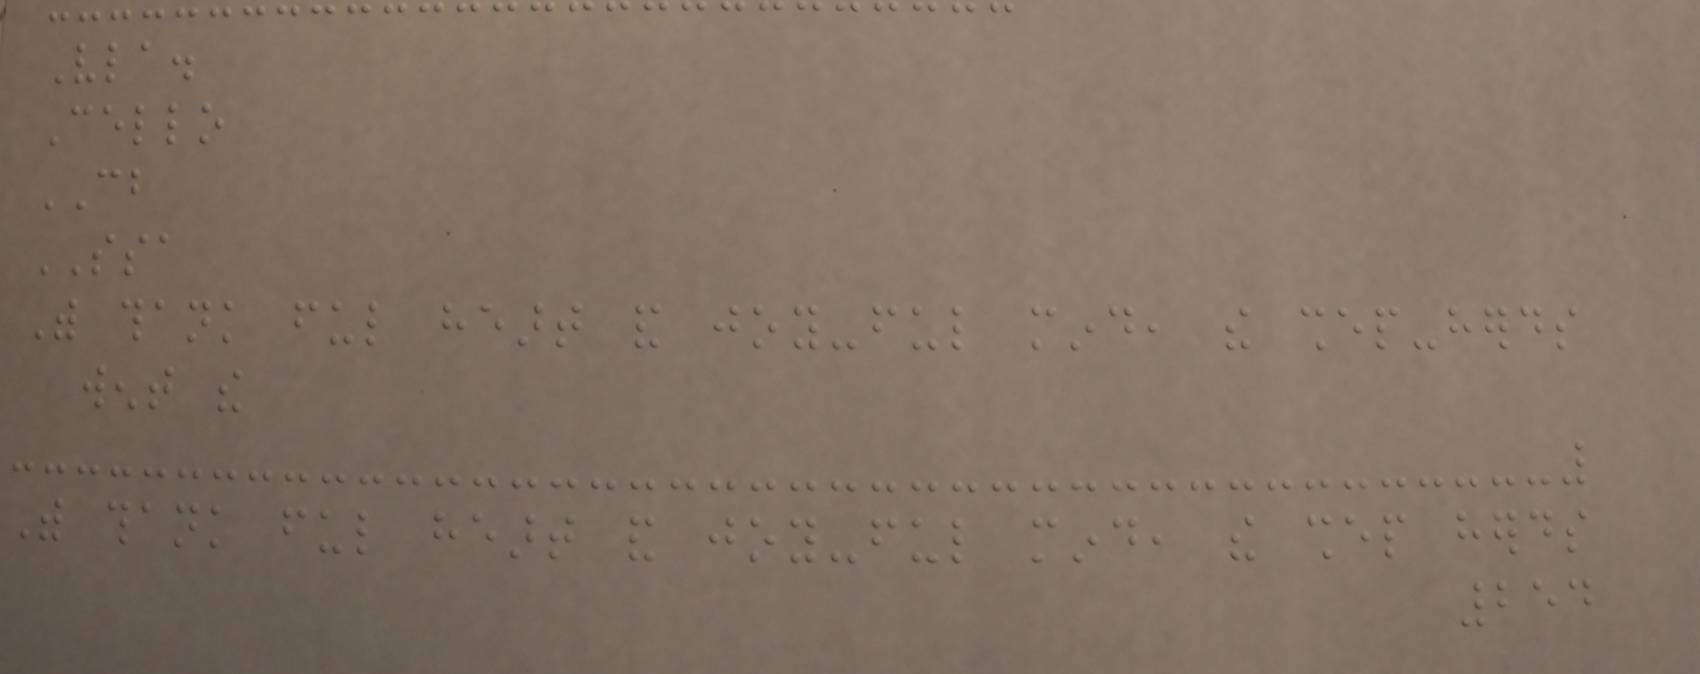Vla.
Cello
CB
SSA
With thank ful heart and joy-ful mind, the shep-herds
went the
With thank ful heart and joy-ful mind, the shep herds
254
